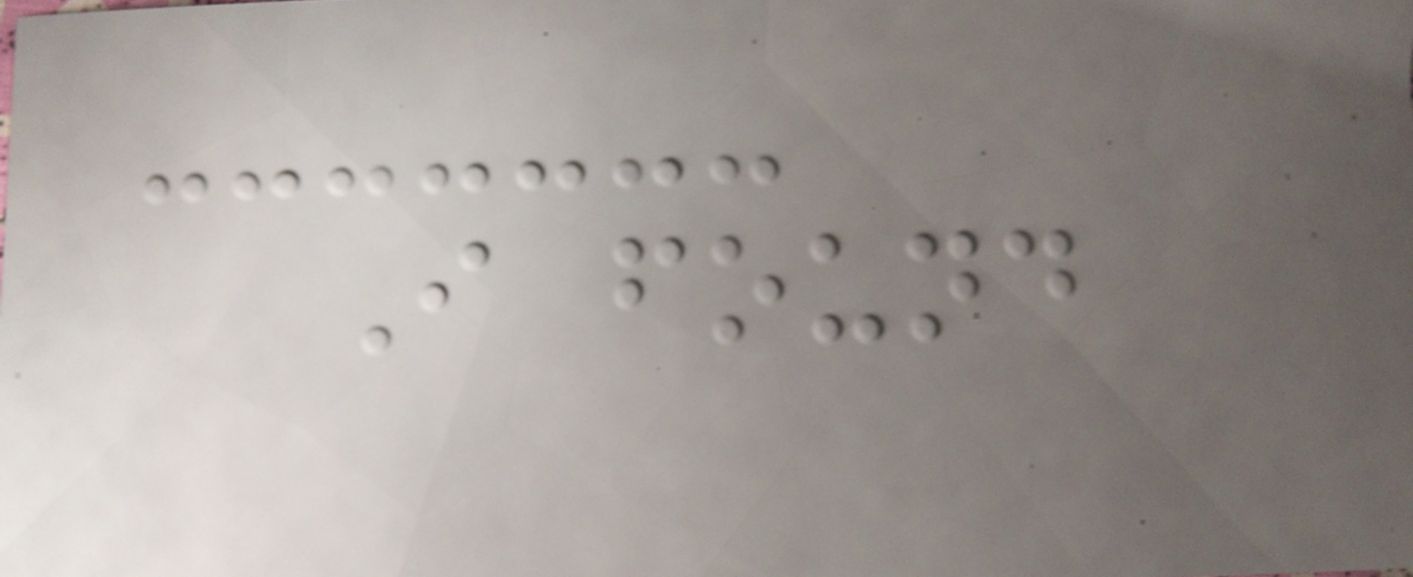I found
